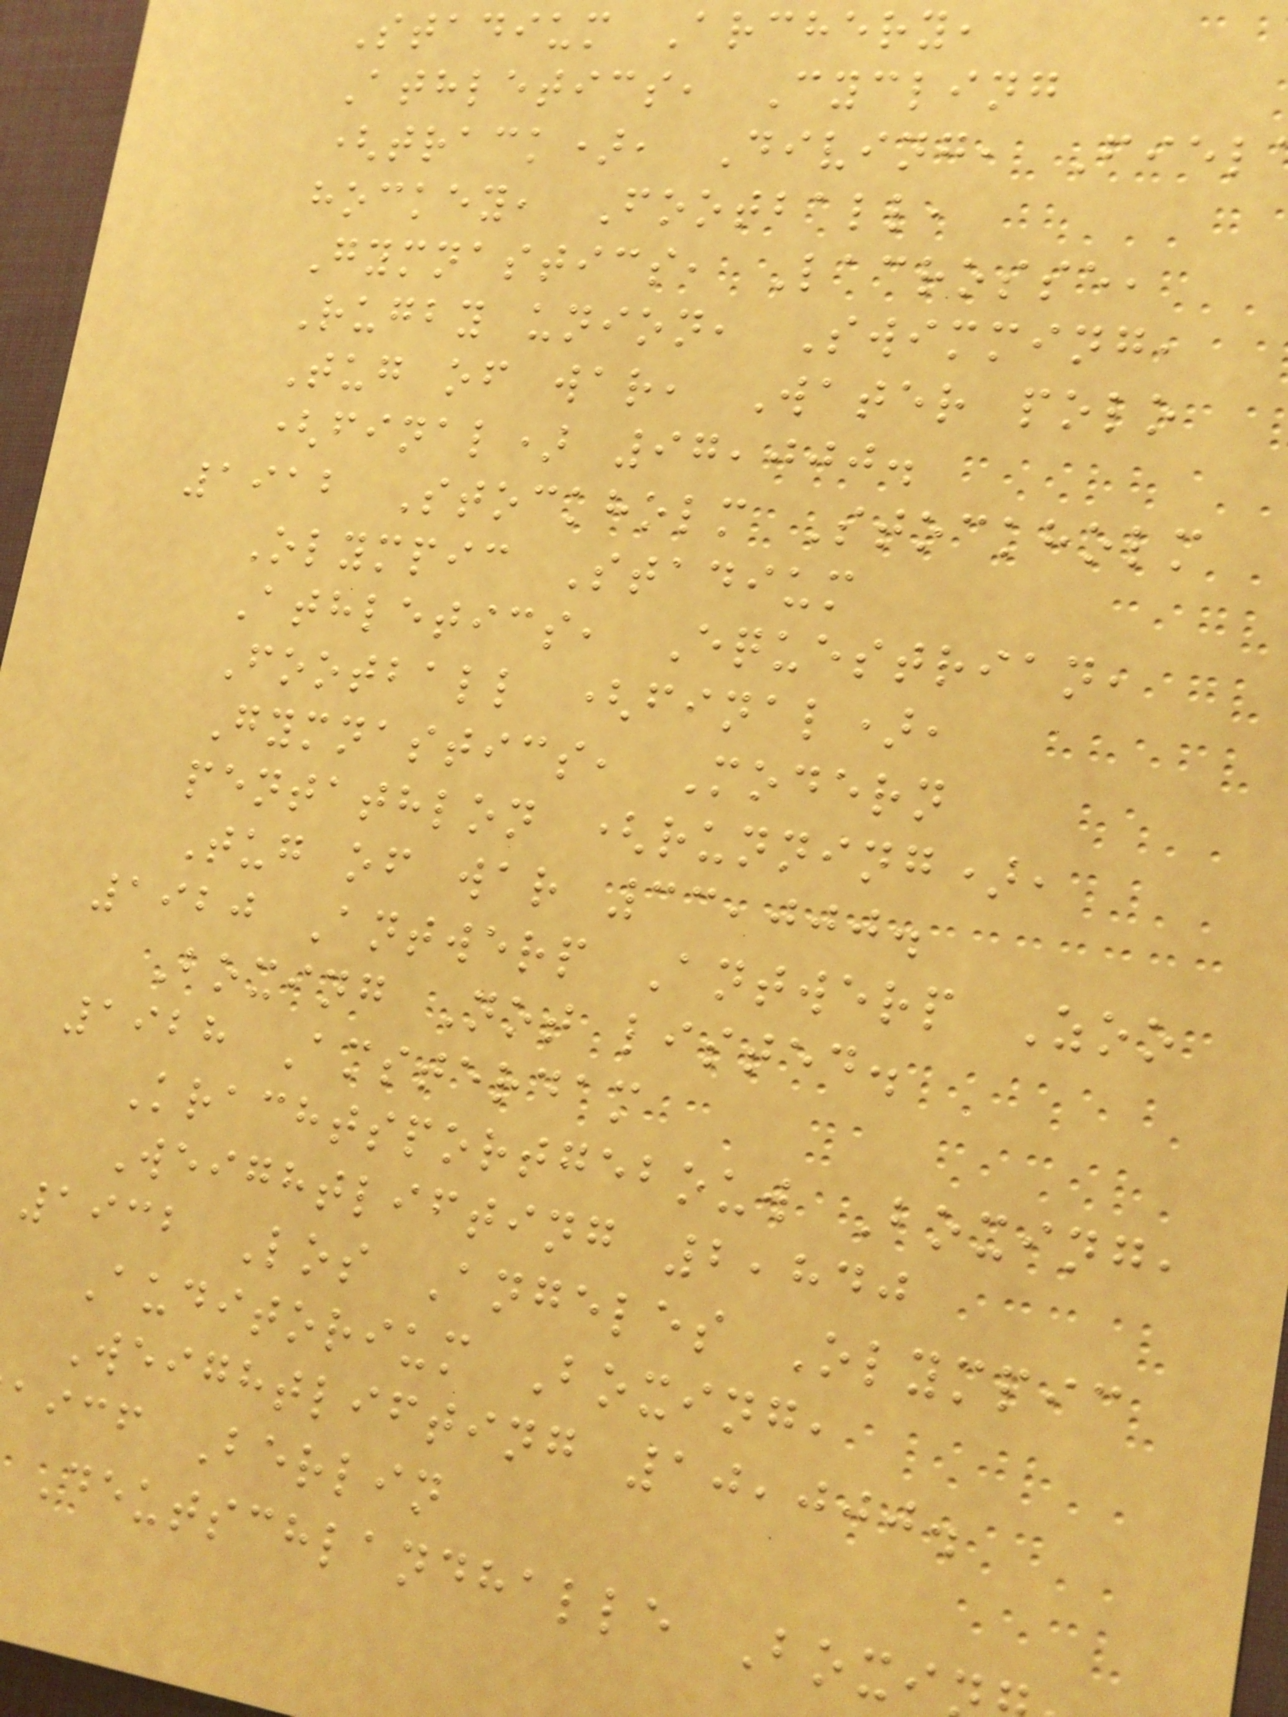Stadium Archery,
Athletics, Cycling
(track), Diving, Fiel
hockey, Football,
Gymnastics, Lacrosse,
Rugby union, Swimming,
Tug of war, Water polo
(final) 97,000.
1912 Stockholm Stockholm
Olympic Stadium
Athletics, Equestrian,
Football (final),
Gymnastics, Modern
pentathlon (running),
Tug of war 33,000.
1920 Antwerp Antwerp Zoo
Boxing Not listed.
1928 Amsterdam
Krachtsportgebouw Boxing,
Weightlifting 2,840
1932 Los Angeles Olympic
Auditorium Boxing,
Weightlifting 10,000.
aicf Berlin
Deutschlandhalle Boxi
